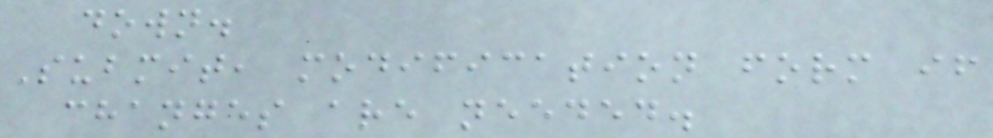down.
Submit, modification form if
changes are needed.
